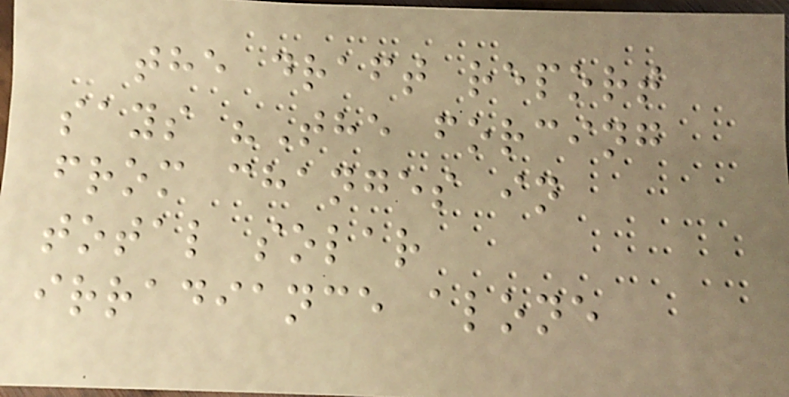the draft report
says "The forcing
from changes in
total solar
irradiance alone
